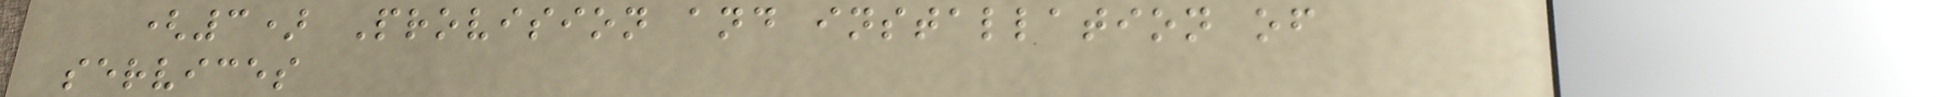(3) Provision and installation of
services
